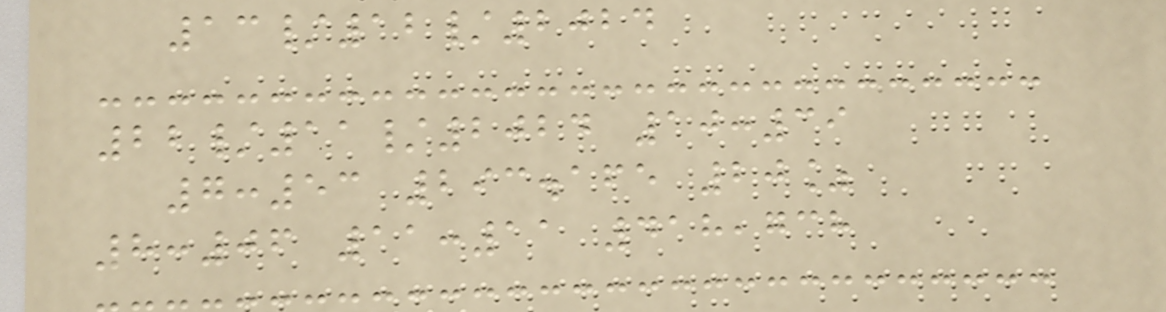13/12/2024
22/11/2024 10:39
7:53 293.165 20%
8:06 11:11 418,738
